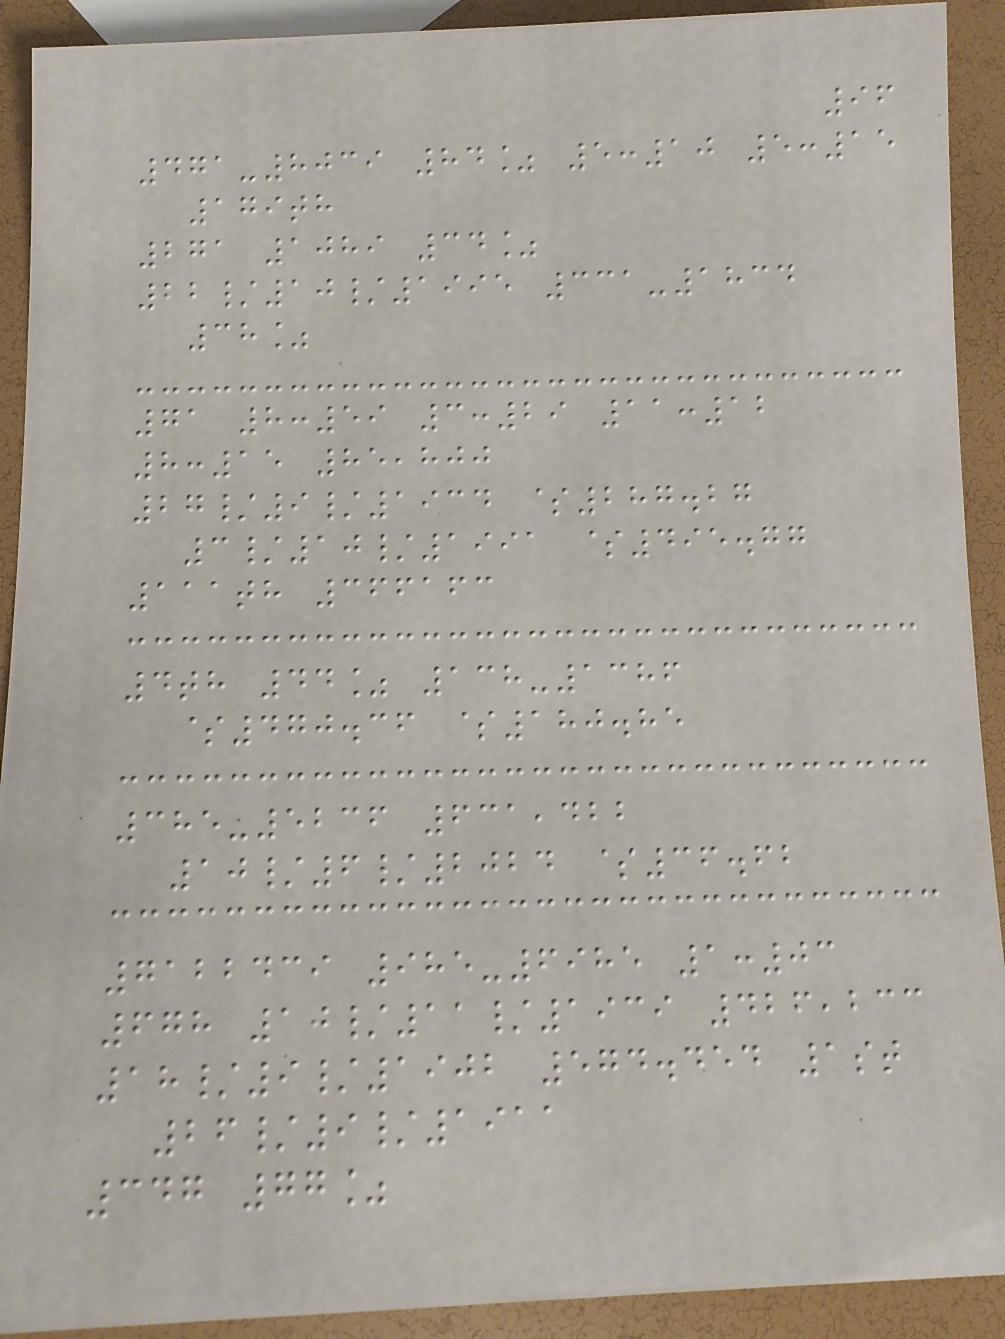96
471-8039 84% 5:10 5:15
179th
271 1089 34%
22/10/1995 331-1834
38%
71 8:59 3:29 11:12
8:15 85,800
27/9/1934 $287.27
3/10/1991 $495.77
111th 366163
4th 44% 138-1386
$470.36 $180.85
385-5236 631,422
10/6/2024 $36.62
7122439 985-6985 1:03
678 10/11/1939 426,233
18/9/1902 574.454 1st
26/9/1911
347 77%
